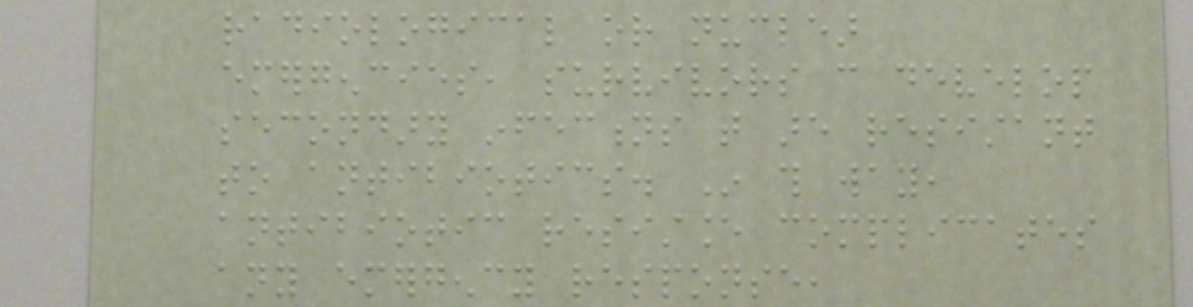radiological or nuclear
emergencies, survivors can develop
secondary infections that are resistant
to antibiotics. In this way,
antibiotic resistance complicates
any emergency response,
